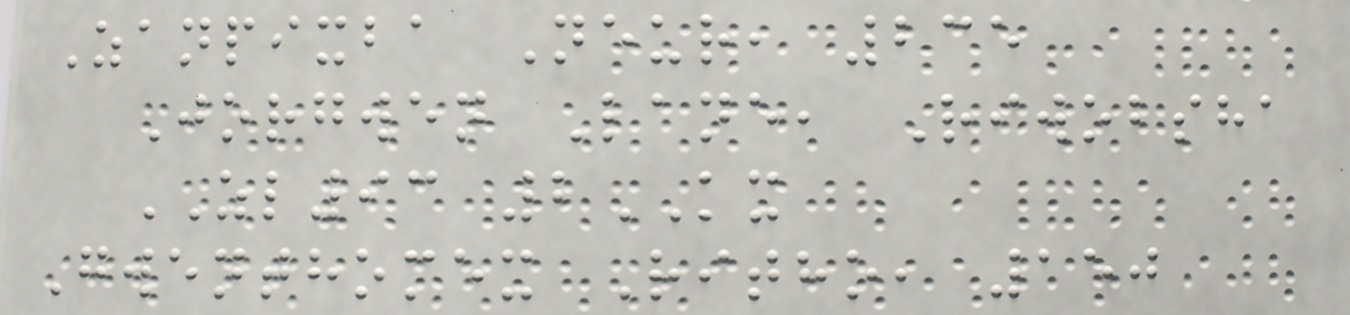Zanpixba Neur, 235
Jorgwen Lane, Riwobsha
ZL93 2KX
Gwenthomex Ritho, 150
